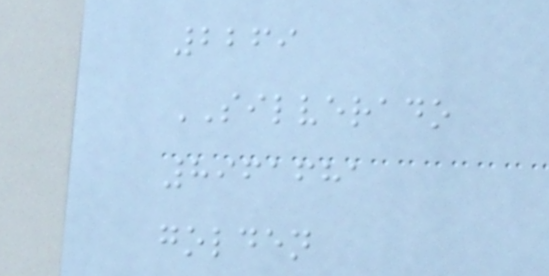2269
SILVERADO
8961681
golden
